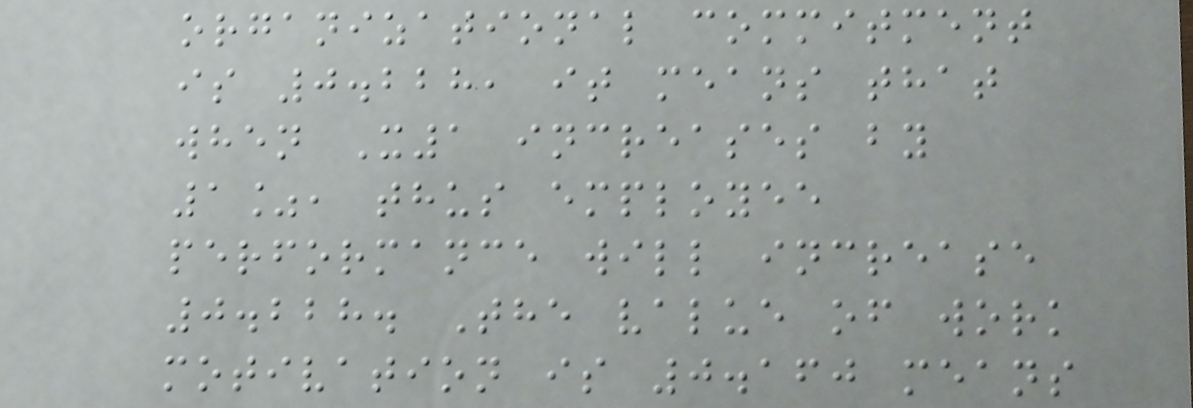organizational commitment
is 0.228, it means that
when X1 increases by
1%, thus employee
performance will increase
0.228. The value of work
motivation is 0.160 means
